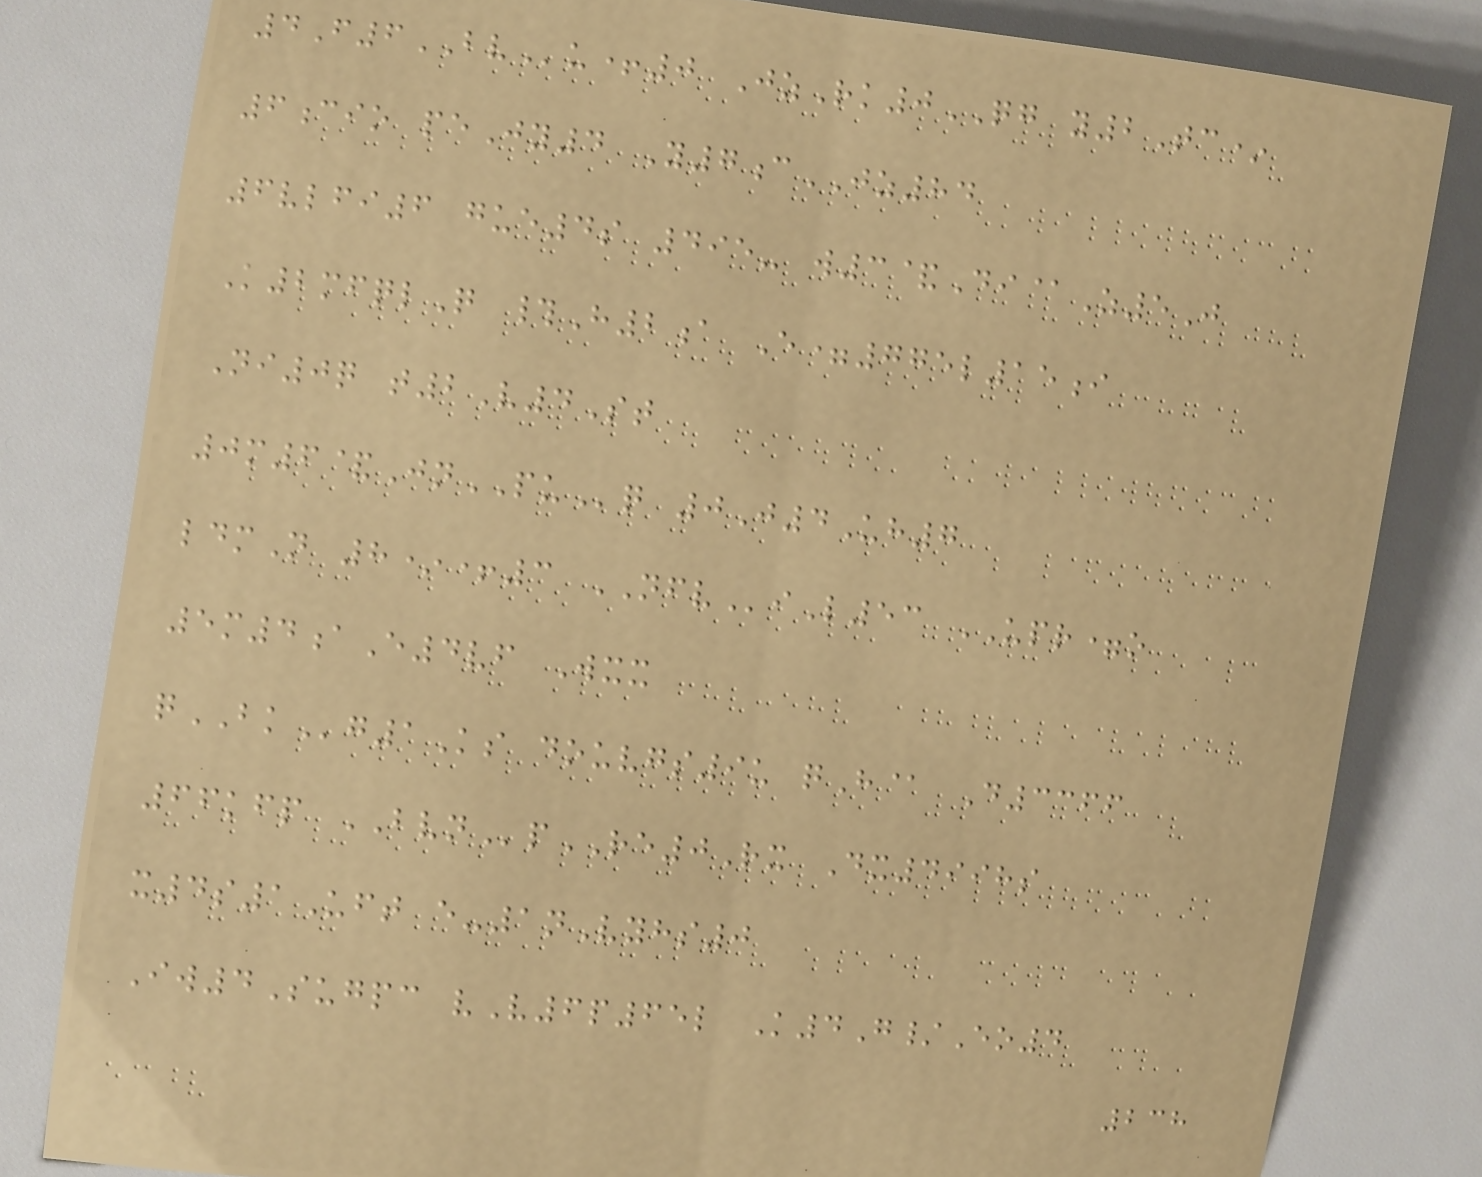4F6BVu+0 JzRk0QG y2Tc*
6cio peJy4 Y7cJZ84
6vlfi6 gue4s 495- w3&Di@Z5J
K2mfqlQ #H2a E=775l15i
Ni0q t2V4St
0m6&JnPUq 0J4Uh7
ldmN 8*+3 NFViL53 UPR=o
5m4aE4vf Wxx
qBKg1Ks douvgs9u qH@ D3366
66kfp BVNpRE0Rx Dx4998s
x4s1Uft e-1nVyhs0
Iw4Sugpc vV6p65l K4G/Eo4
238
